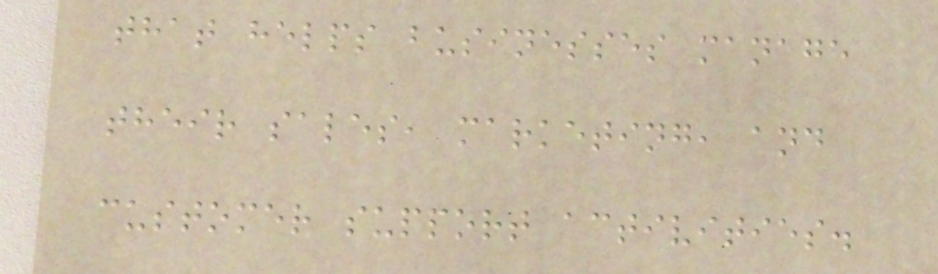that helps businesses manage
their sales, marketing, and
customer support activities.
